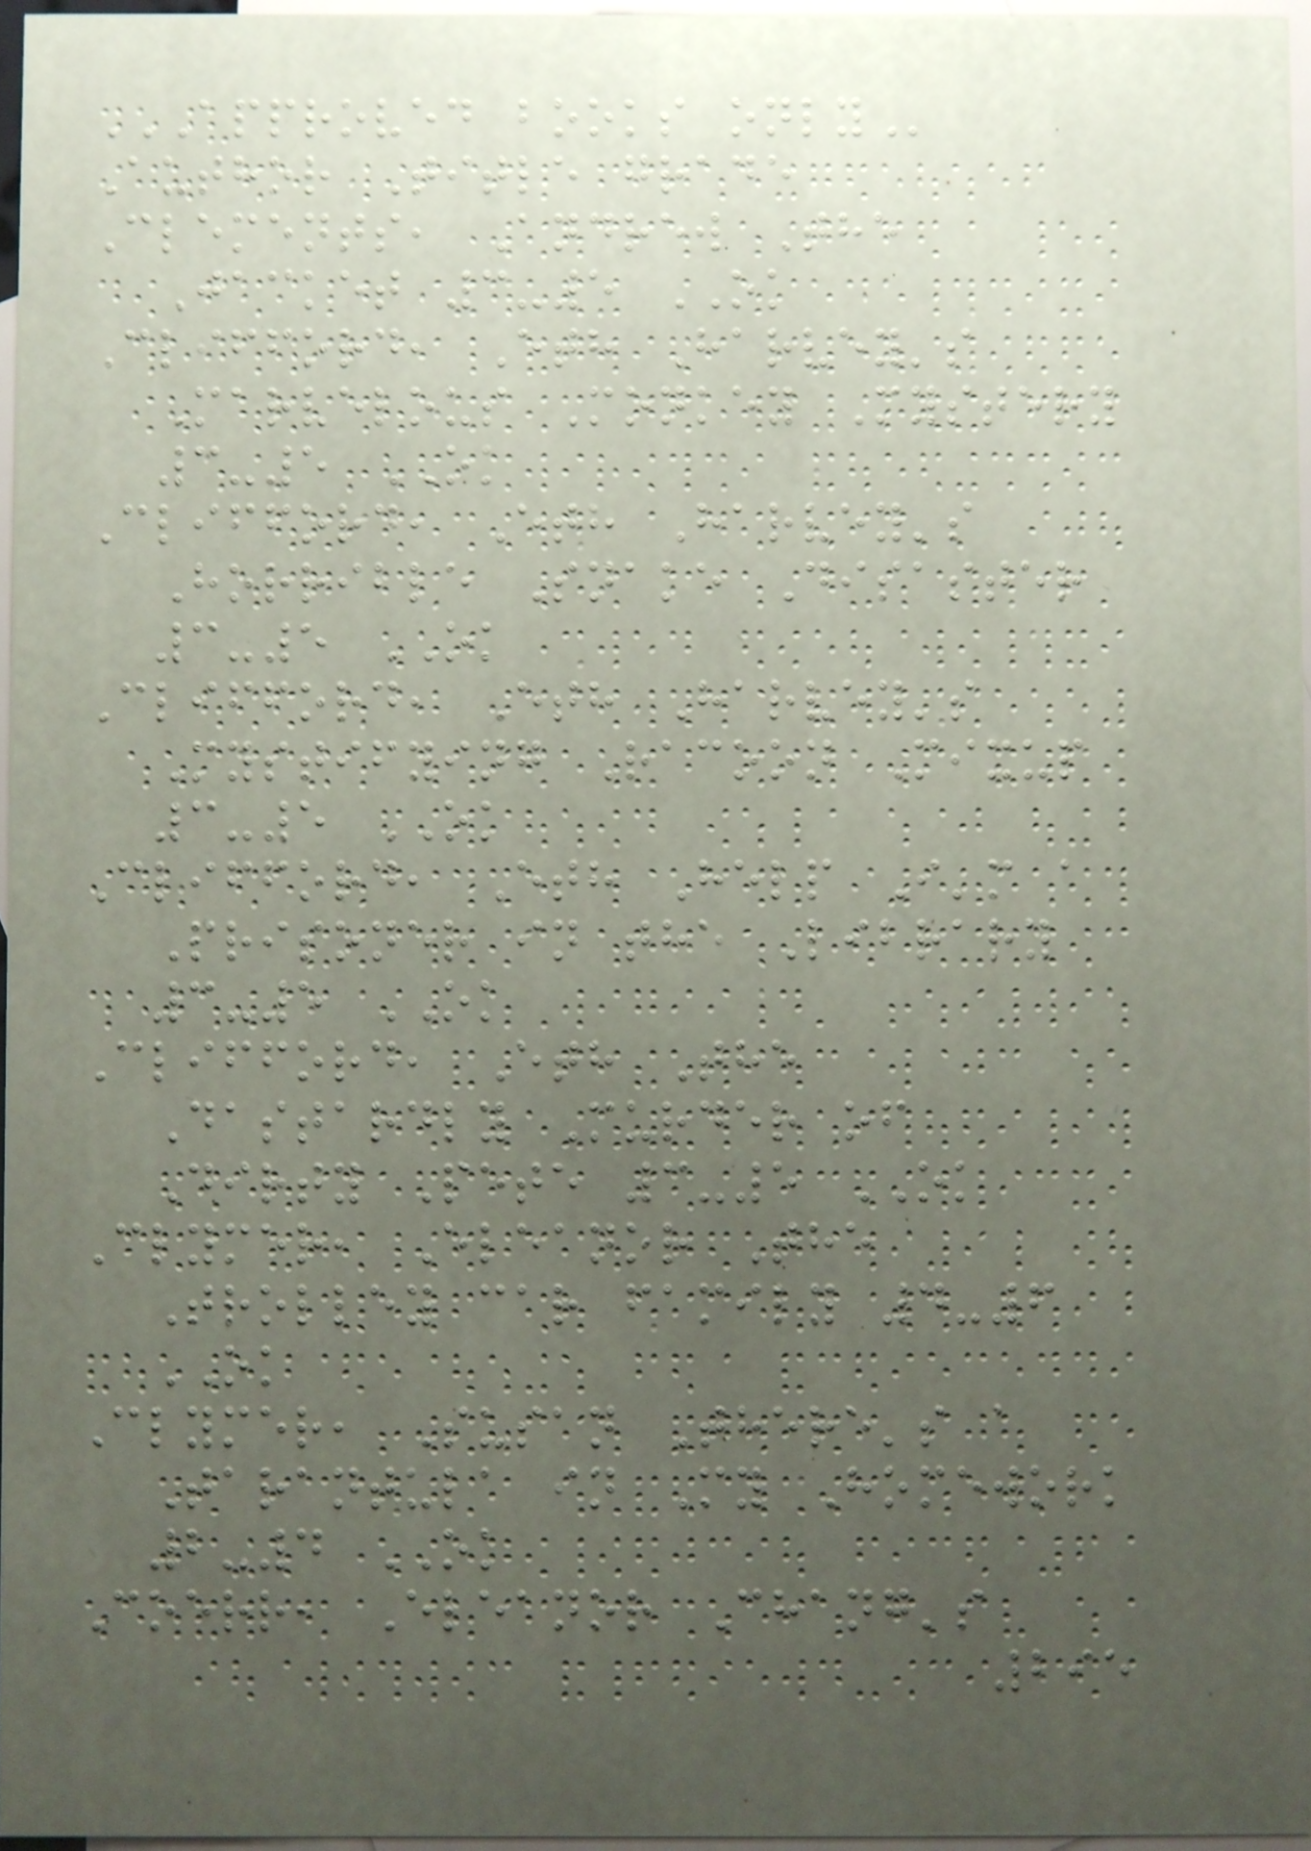APPROVED BOOKS ONLY
Author Title grade
Clements, Andrew The
Jacket 3-5 OK
Clifford, Eth Harvey's
Marvelous Monkey Mystery
3-5 OK
Clifford, Eth Harvey's
Horrible Snake Disaster
3-5 OK
Clifford, Eth Harvey's
Mystifying Racoon Mixup
3-5 OK
Clifford, Eth Help I'm a
Prisoner in the Library
3-5 OK
Clifford, Eth The
Dastardly Murder of
Dirty Pete 3-5 OK
Clymer, Eleanor The
Trolley car family 4-6
OK
Clymer, Susan There's a
Tarantula in My Homework
2-4 OK
Coerr, Eleanor Chang's
295
